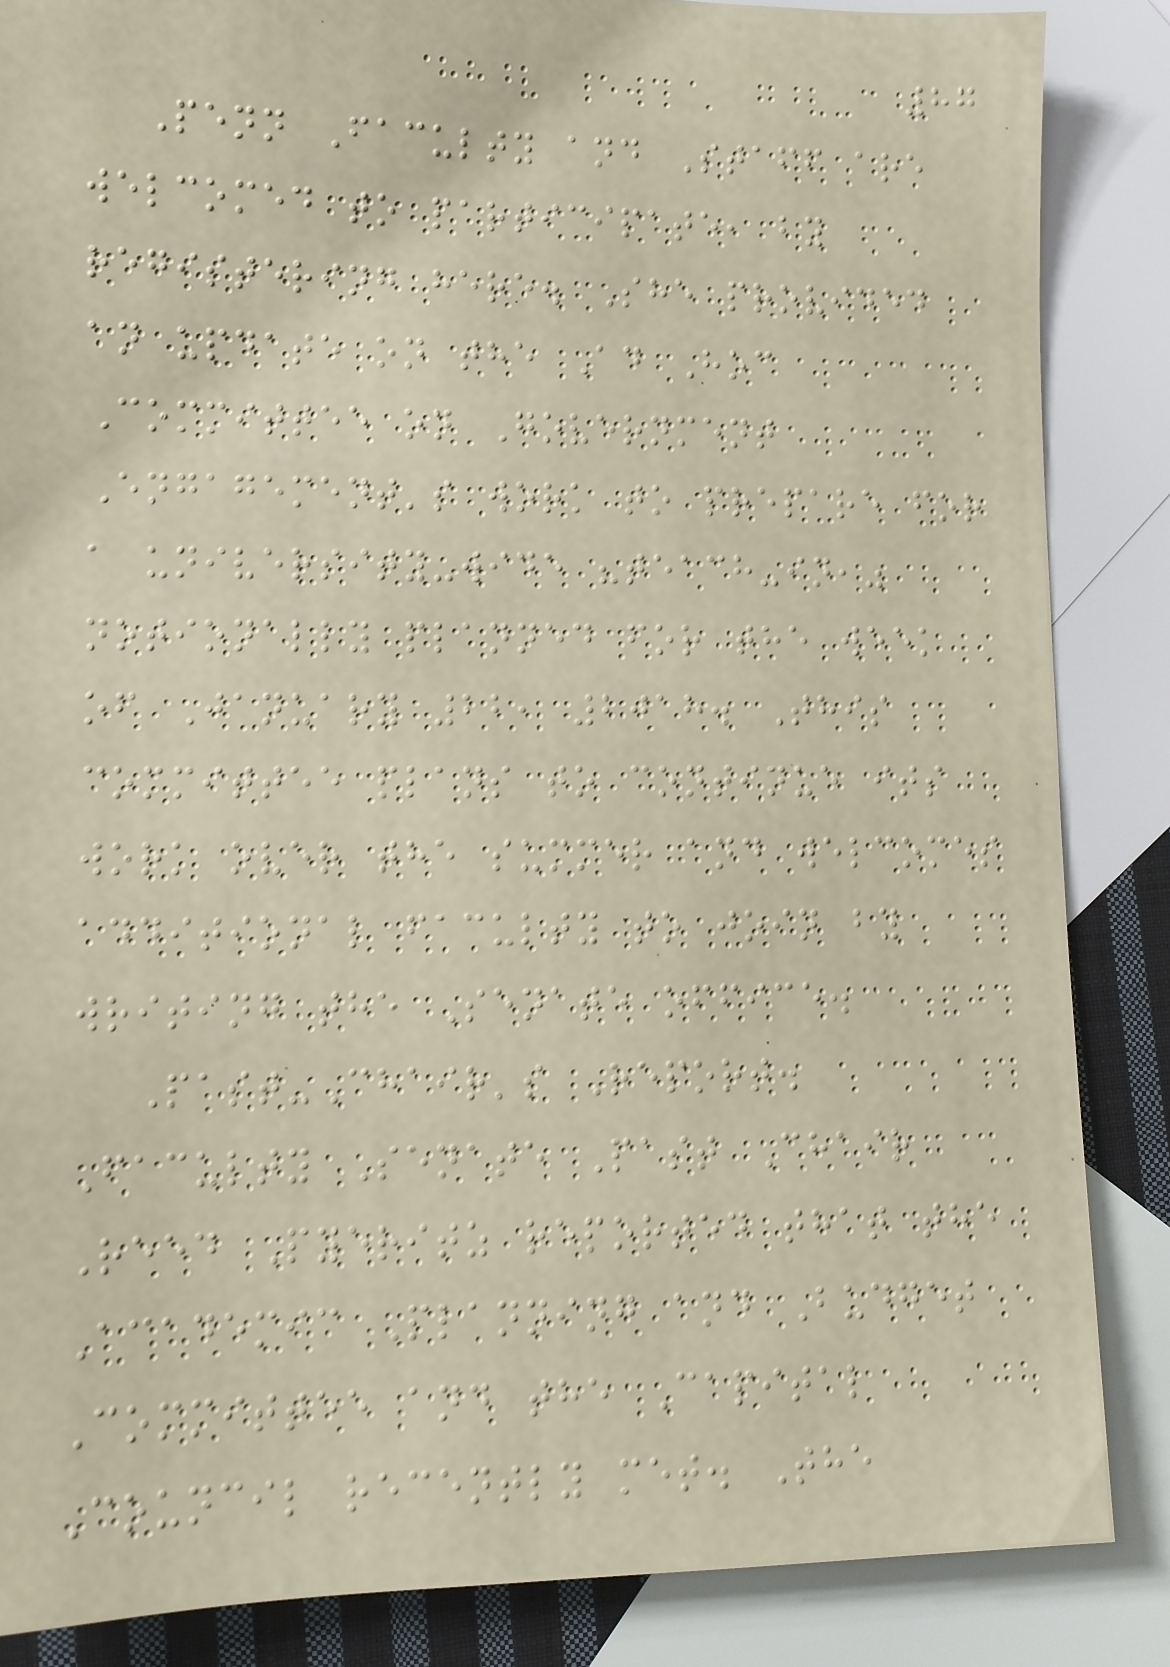87
Penn Faculty and Staff are
welcomed to participate, by
registering here. She provided
an update on the Ad Hoc
Committee on Government
Engagement's work to prepare for
a university-wide "teach-in,"
notionally planned for the week
of January 22, 2018. This
committee plans to continue its
work over the summer and welcomes
additional faculty to join by
writing the Senate office.
Past-Chair's Report.
Faculty Senate Past Chair
Reed Pyeritz reported that the
Academic Planning and Budget
Committee and the Capital
Council recently met. The
